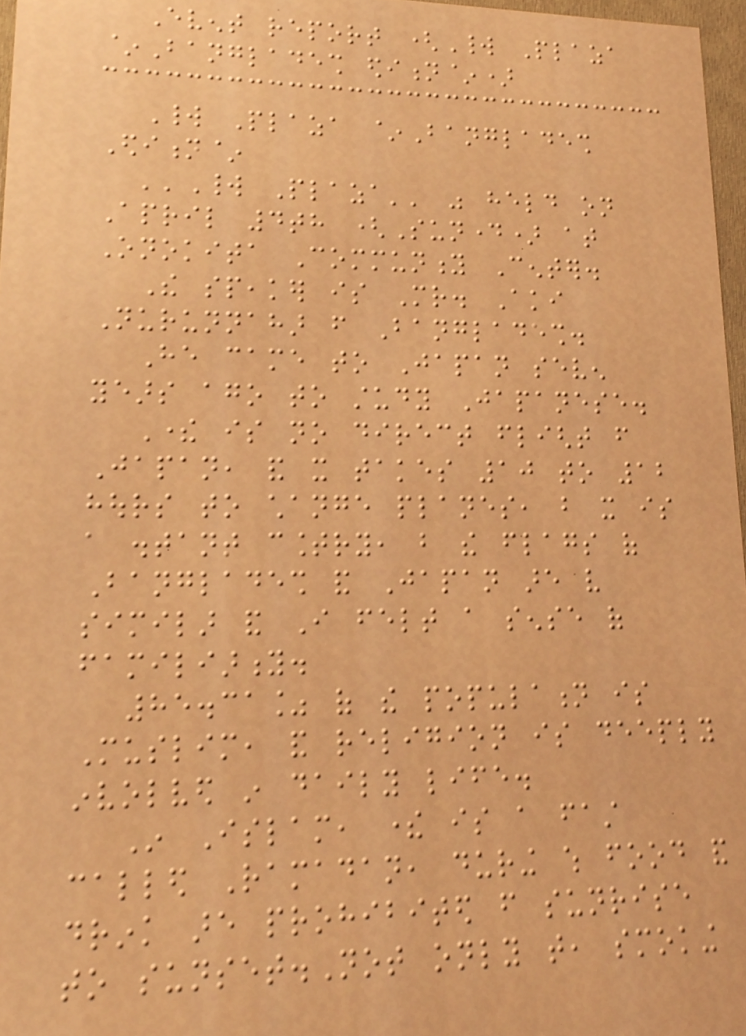Event report (World Plaza
~Bangladesh edition~)
World Plaza ~Bangladesh
Edition~
''World Plaza'' was held on
April 4th (Sunday) at
Onokita Community Center.
The speaker is Mr. Aki
Nurunnahar from Bangladesh.
He came to Japan seven
years ago to study Japanese.
There is no direct flight from
Japan, and it takes 10 to 12
hours to change planes, but it is
a distant country, but the flags of
Bangladesh and Japan are very
similar and I felt a sense of
familiarity.
85.31% of the population is
Muslim, and religion is deeply
involved in daily life.
In Islam, there is a fast
called Ramadan, during which food and
drink are prohibited from sunrise
to sunset.Not only that, smoking
